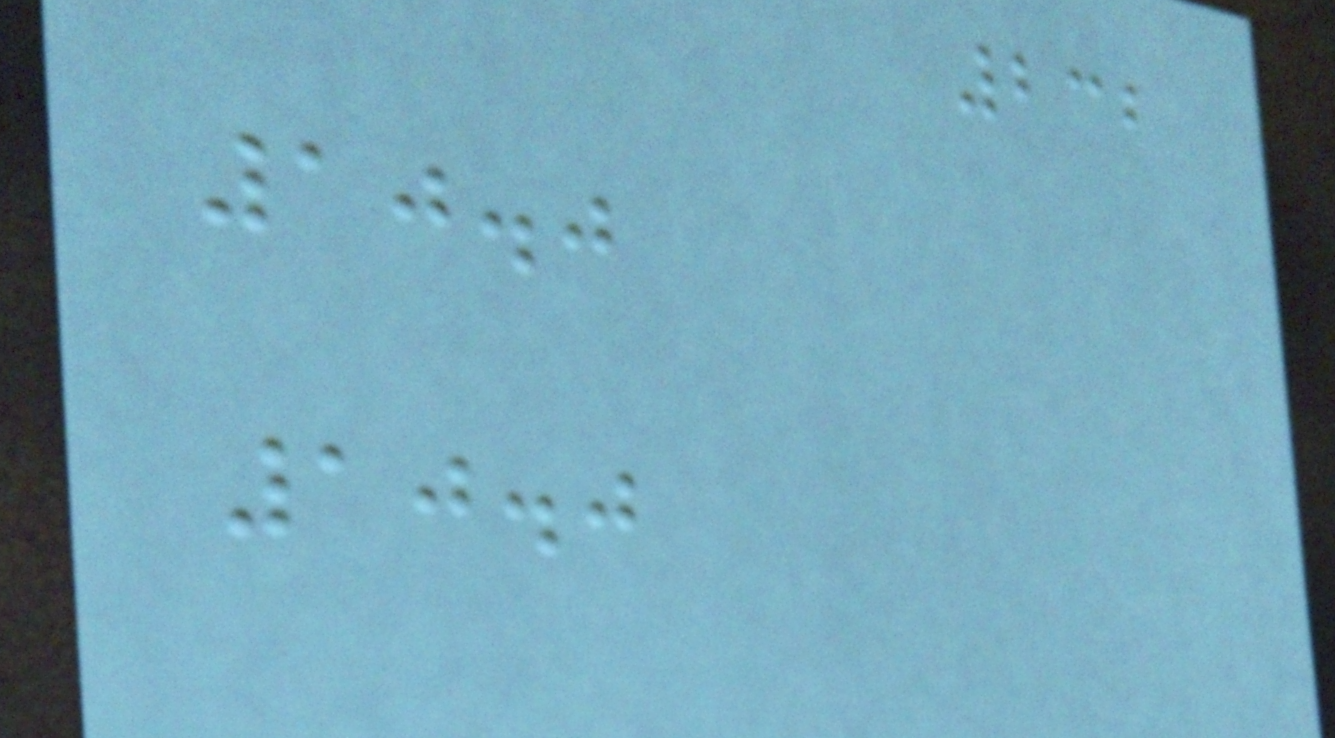232
10.0
10.0
